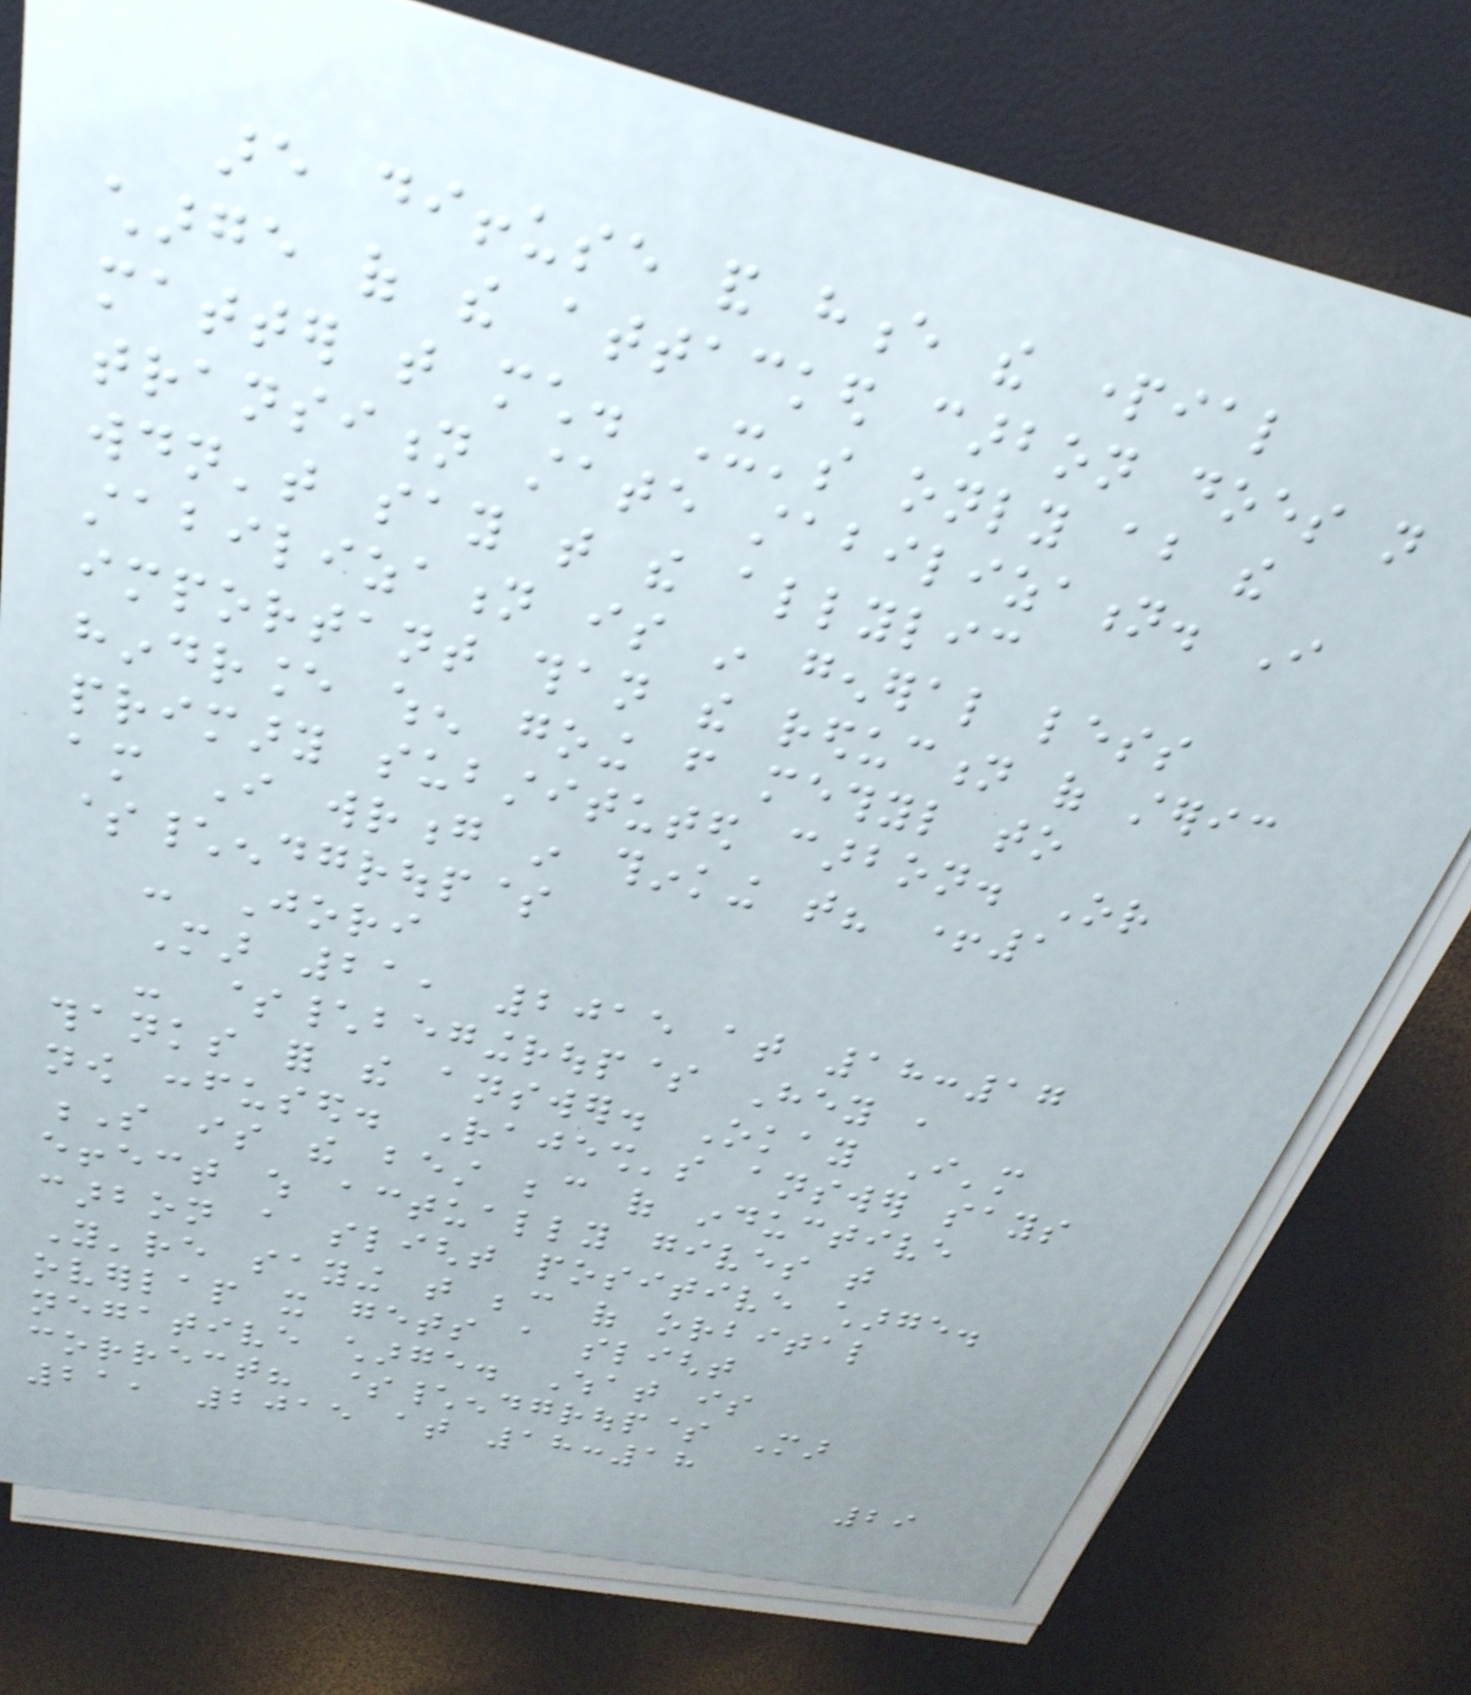are diffuse and hence the partial
charge of the attacked carbon does not
matter that much. It's only about the
transition state stabilization. I
wouldn't say that the allylic
stabilization is in general less
important than the reduction of steric
hindrance when going from methyl to
primary substituted carbon. Or
am I wrong in thinking that? +1
$\endgroup$
- Jori
Mar 21, 2015 at 18:17
- $\begingroup$ Hey ,
thanks for the answer. Okay I'm
now confused. Rajesh's answer says
S is the best because of inductive
effect which actually gives that
carbon a slight positive charge.
You're saying that because of orbital
overlap it gets a slight
negative charge. What is
correct? $\endgroup$ Mar
21, 2015 at 18:18
29
